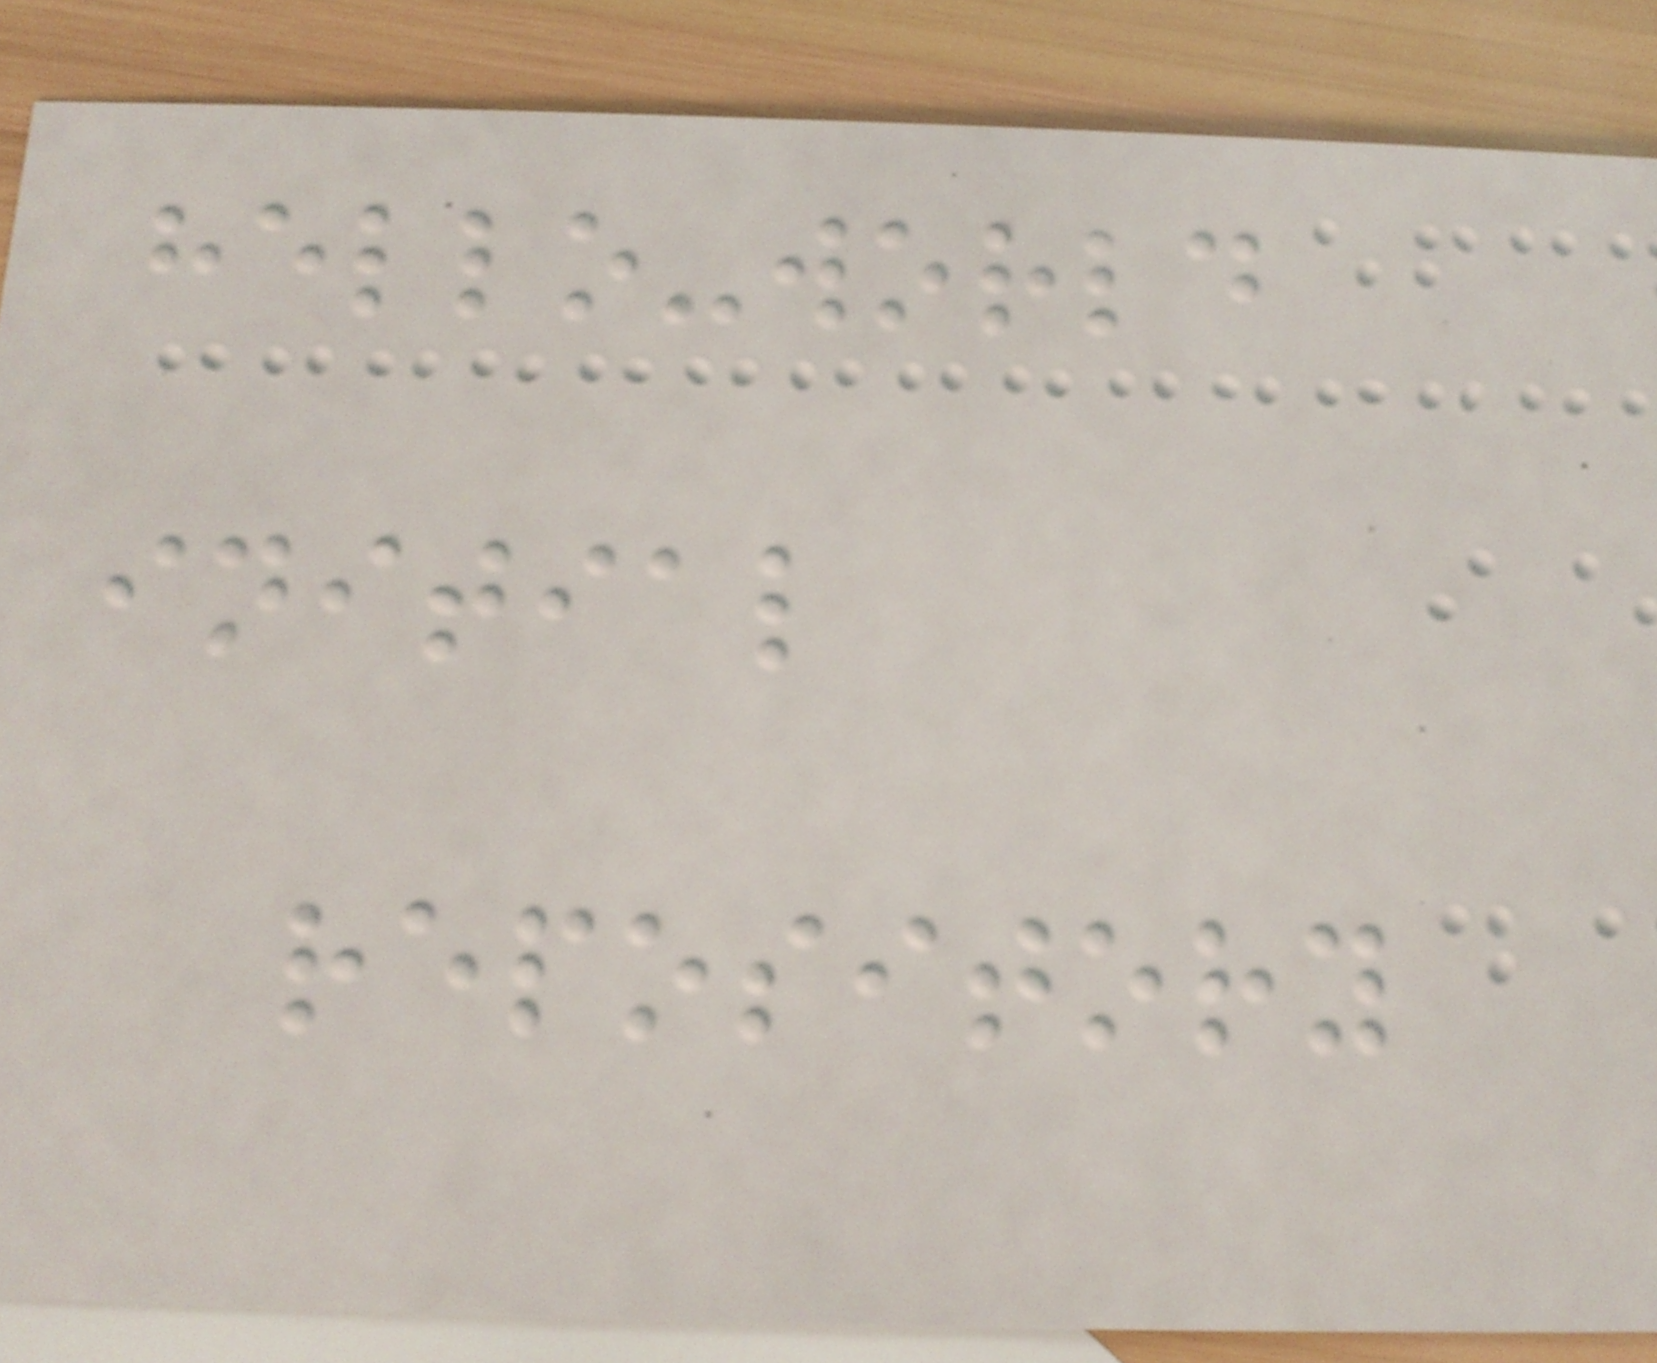hello-world
initial
repository
